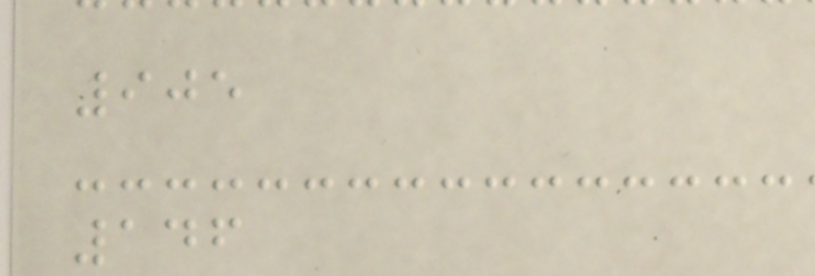905
146
